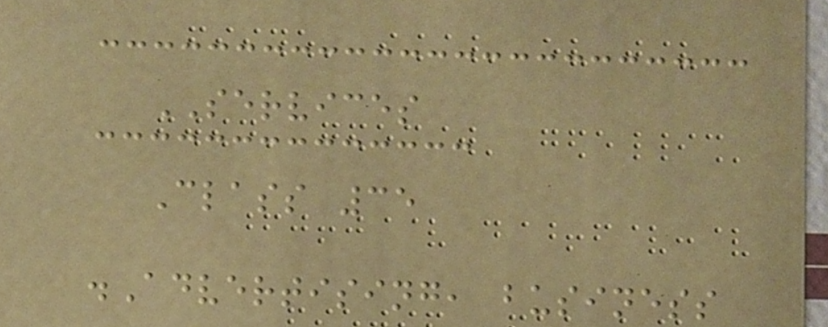SERVICES
Class 35
.Advertising, business
